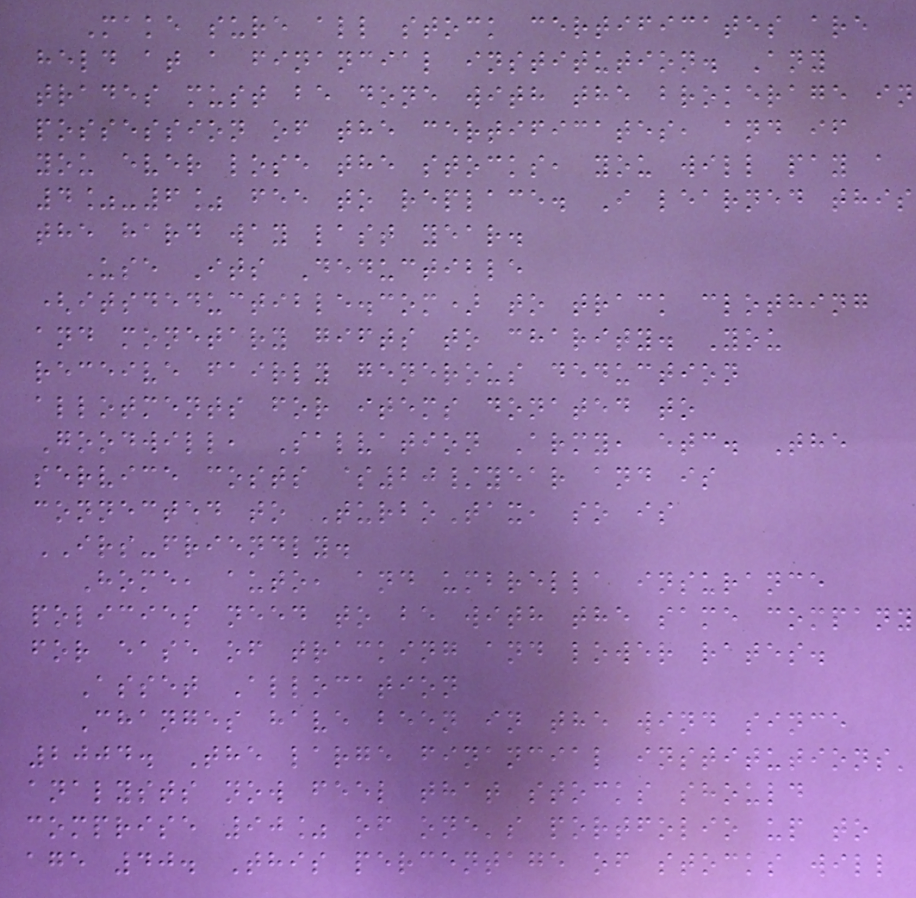Make sure all stock certificates are
held at a financial institution. Any
trades must be done with the brokerage in
possession of the certificates, and if
you ever lose the stocks, you will pay a
4%-6% fee to replace. I learned this
the hard way last year.
Use Its Deductible
(itsdeductible.com) to track clothing
and monetary gifts to charity. You
receive fairly generous deduction
allotments for items donated to
Goodwill, Salvation Army, etc. The
service costs $20/year and is
connected to TurboTax, so is
IRS-friendly.
Home, auto, and umbrella insurance
policies need to be with the same company
for ease of tracking and lower rates.
Asset Allocation
Changes have been in the wind since
2004. The large financial institutions'
analysts now feel that stocks should
comprise 90% of one's portfolio up to
age 40. This percentage of stocks will
